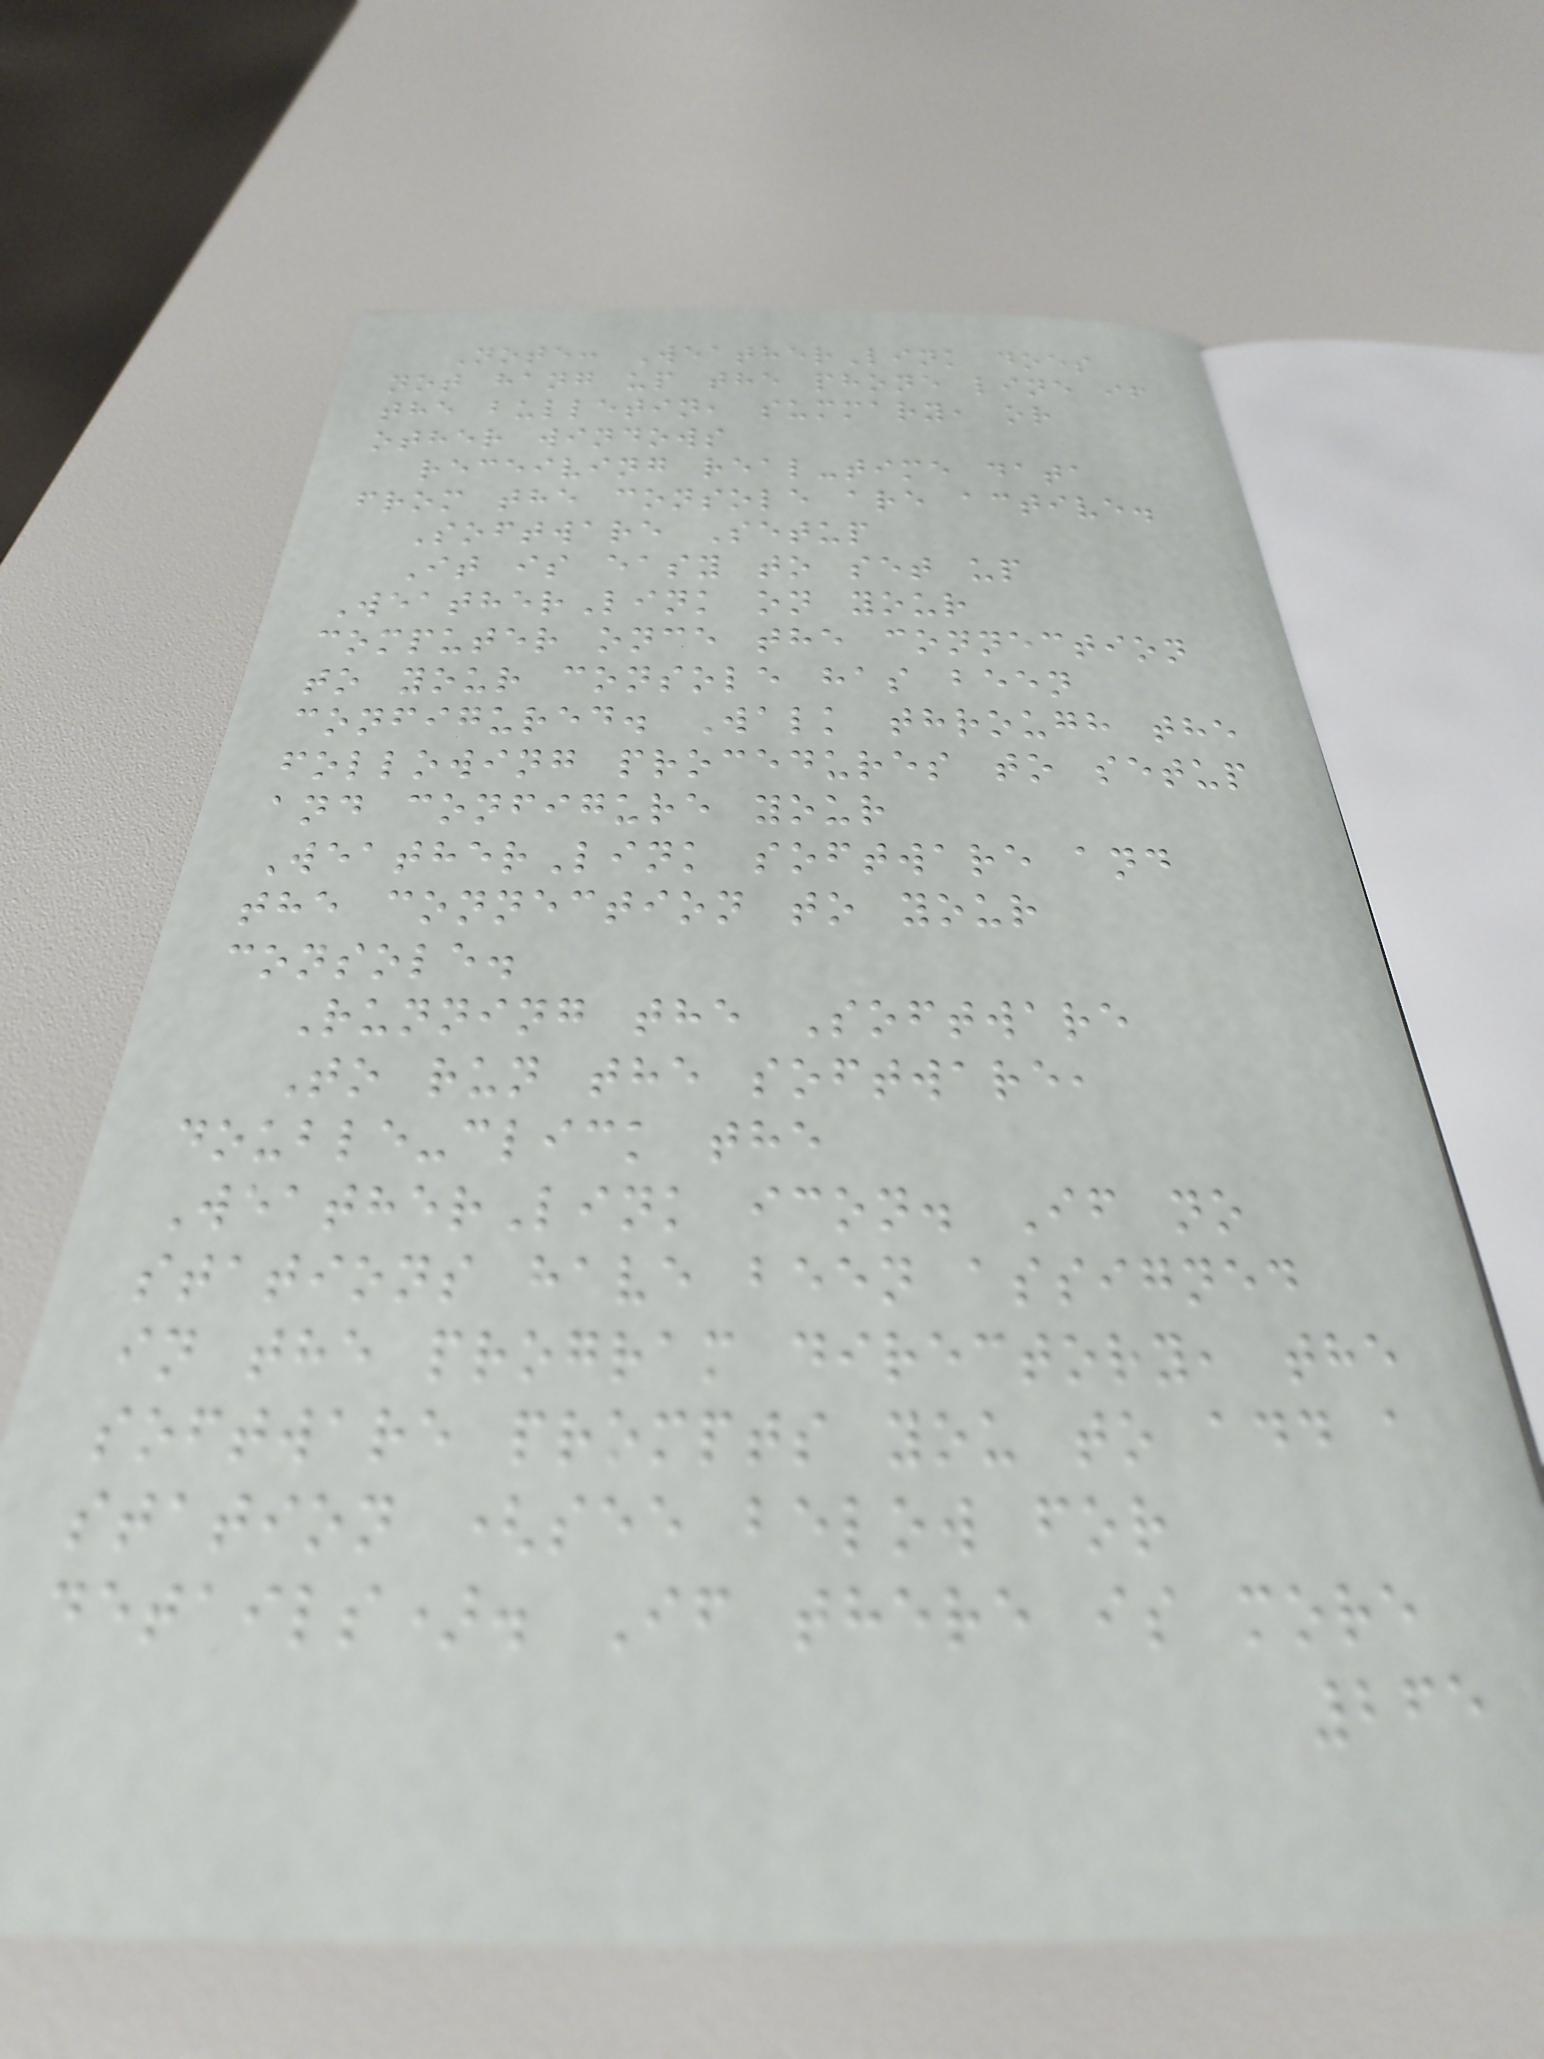Note: WeatherLink does
not hang up the phone line if
the bulletin, summary, or
other windows
receiving real-time data
from the console are active.
Software Setup
It is easy to set up
WeatherLink on your
computer once the connection
to your console has been
configured. Walk through the
following procedures to setup
and configure your
WeatherLink software and
the connection to your
console.
Running the Software
To run the software,
double-click the
WeatherLink icon. If no
stations have been assigned
in the program directory, the
software prompts you to add a
station (see below for
details). If there is more
265
